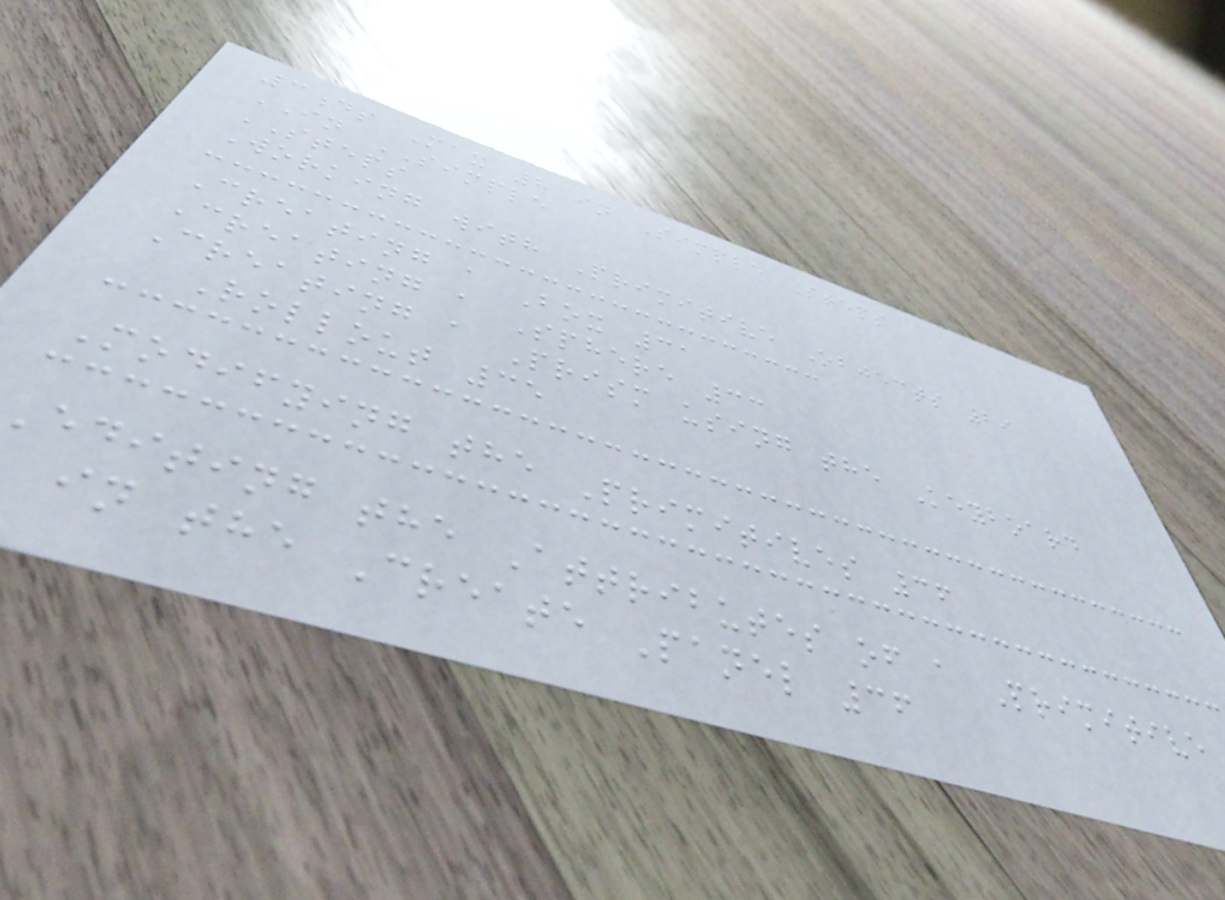3ds Max 8 in Simple Steps
IN SIMPLE
STEPS
Working with Primitive Objects 29
Creating a Box 31
Creating a Sphere 33
Creating a Prism using the Keyboard
Rollout 35
Modifying the Primitives 36
Editing the Attributes of a Primitive
in the Create Panel 36
